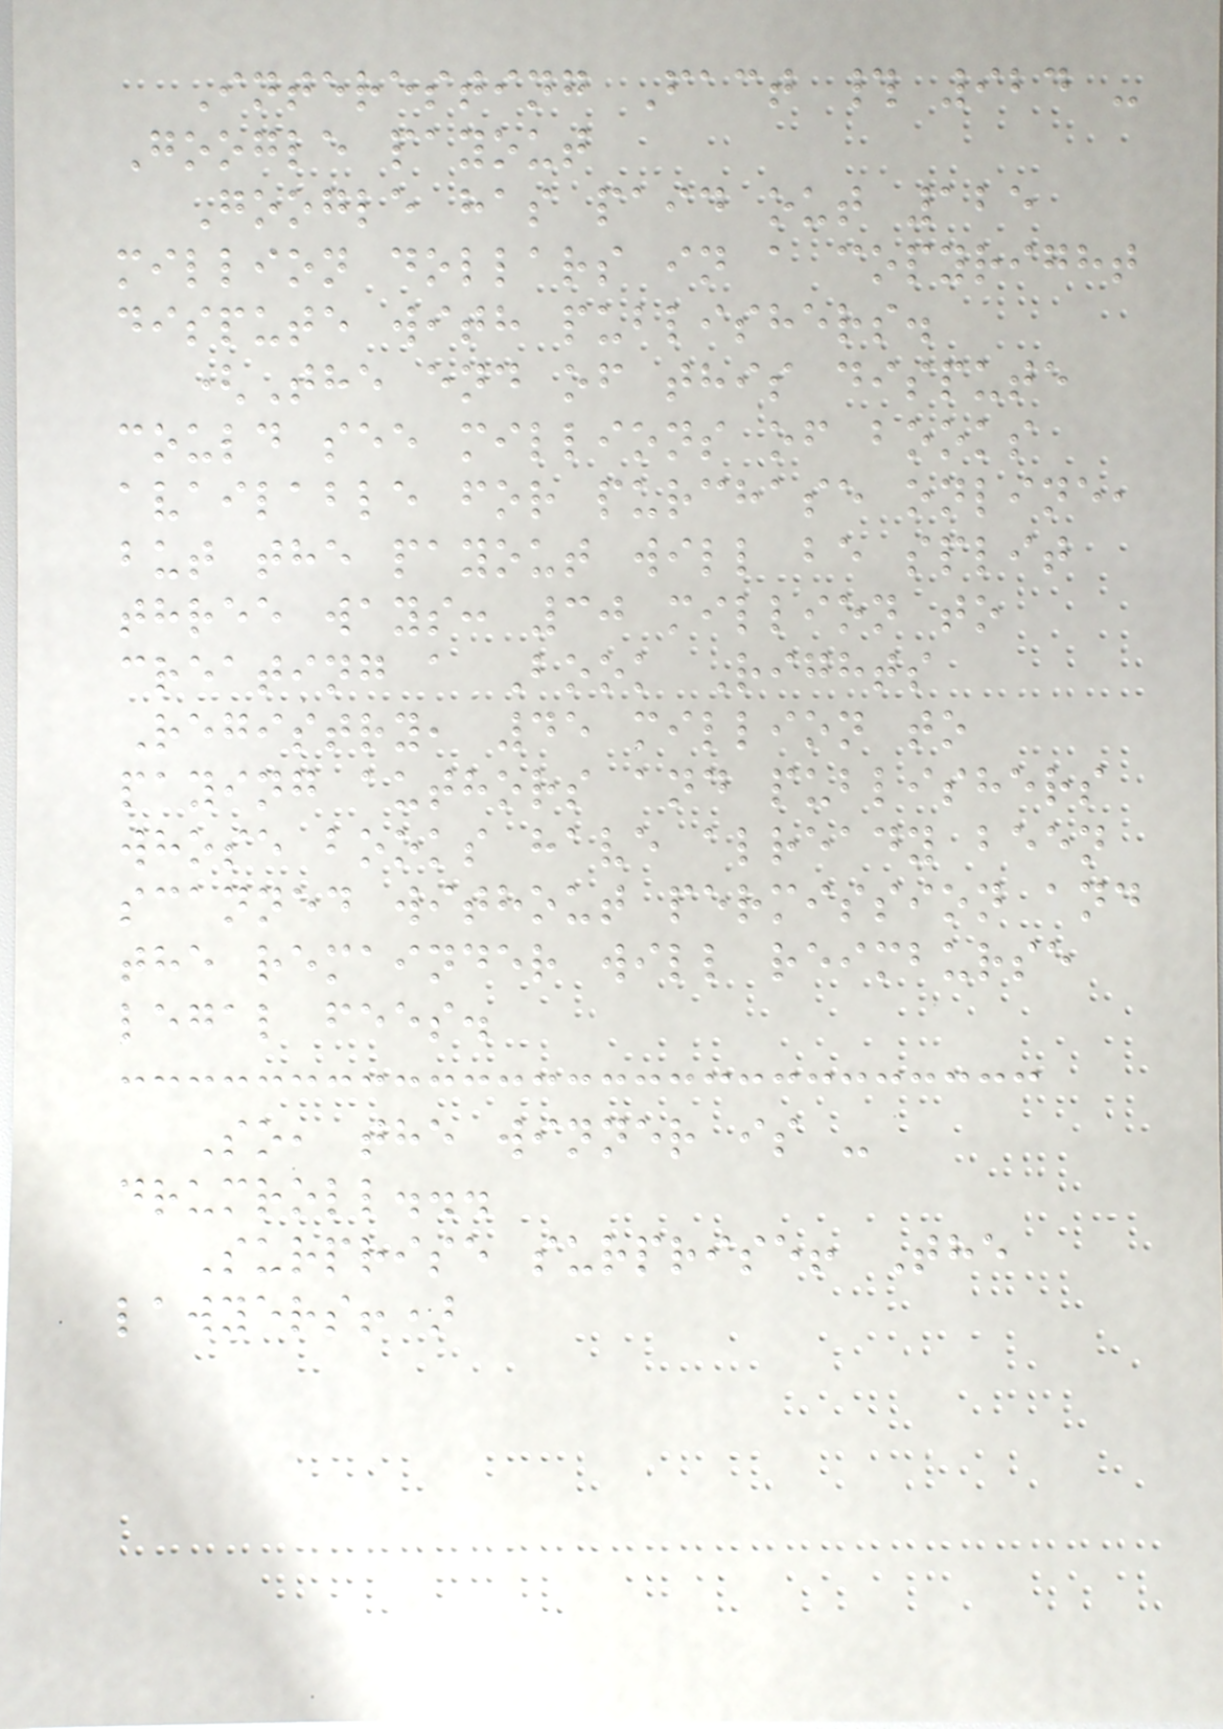Interesting Fact # 924 -
Google payout
Google has paid out 125
million dollars in a copyright
dispute with publishers.
(The end of this dispute
could see millions of books
available for purchase online,
but the payout will be split
three ways: 30 million to
creating a Book Rights
Registry, 45 million to
paying authors and publishers
whose books have already been
scanned without permission and
the remainder will reimburse
legal fees.
So, the winner is -
drumroll...
Surprise surprise! The
lawyers!)
